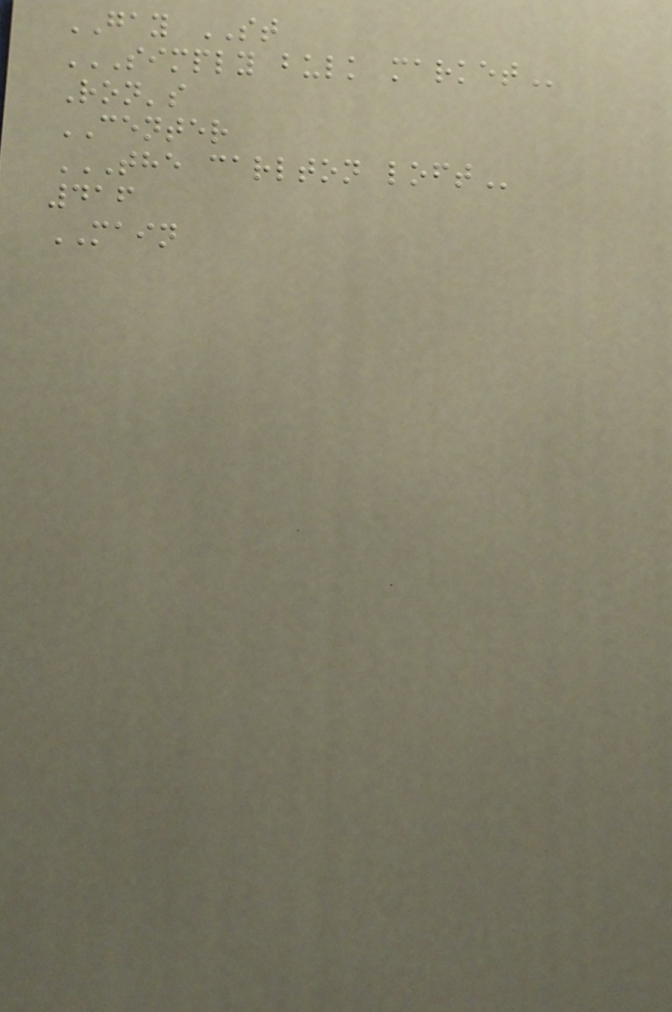GAY ST
SIMPLY BULK MARKET
Ron's
CENTER
THE CARLTON LOFT
416
MAIN
